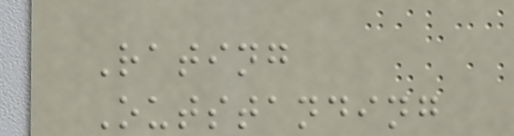Rating
Outstanding
